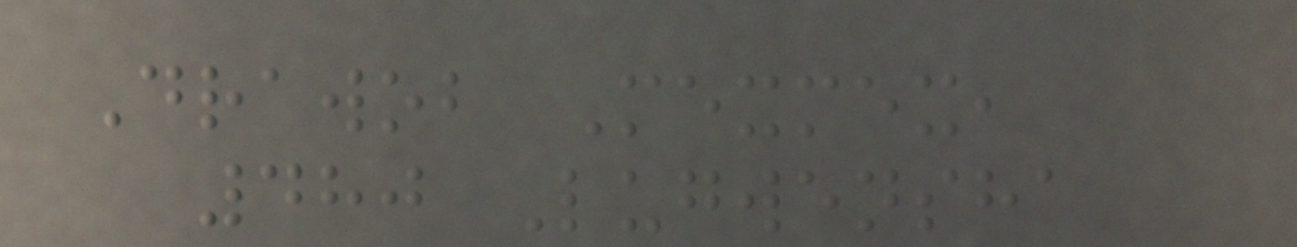Drawob Mexmex,
480 Lugwensha
